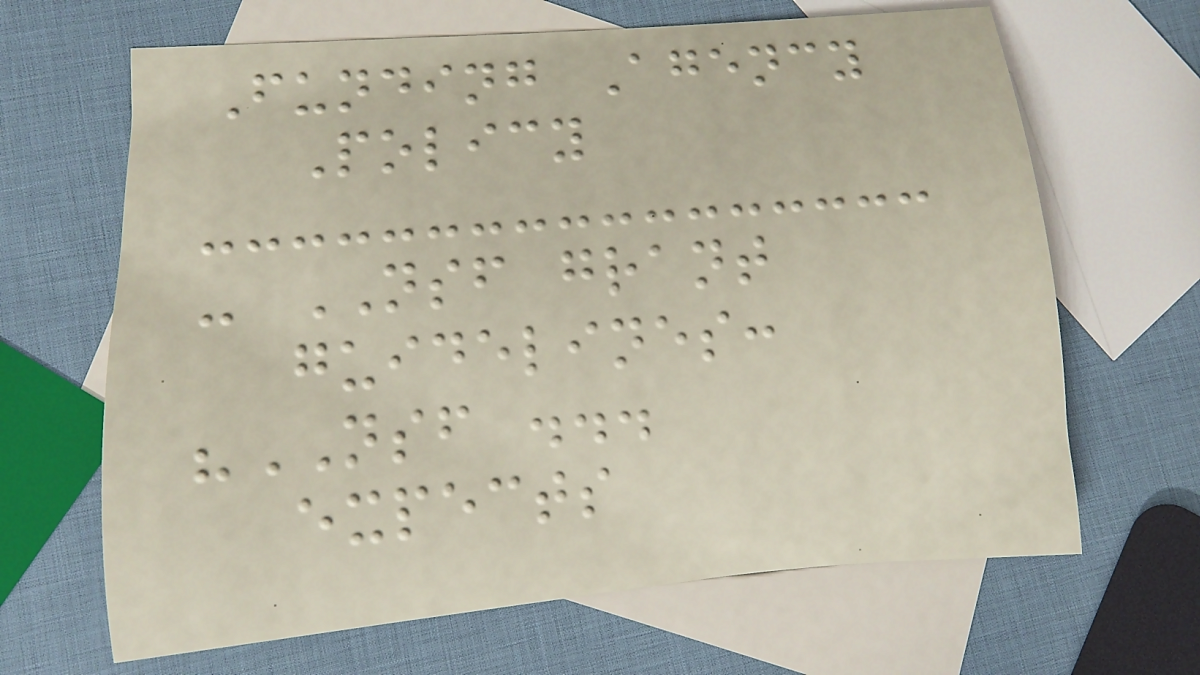Funding Agency
Policy
- NSF grant
guidelines:
"NSF ...
expects
